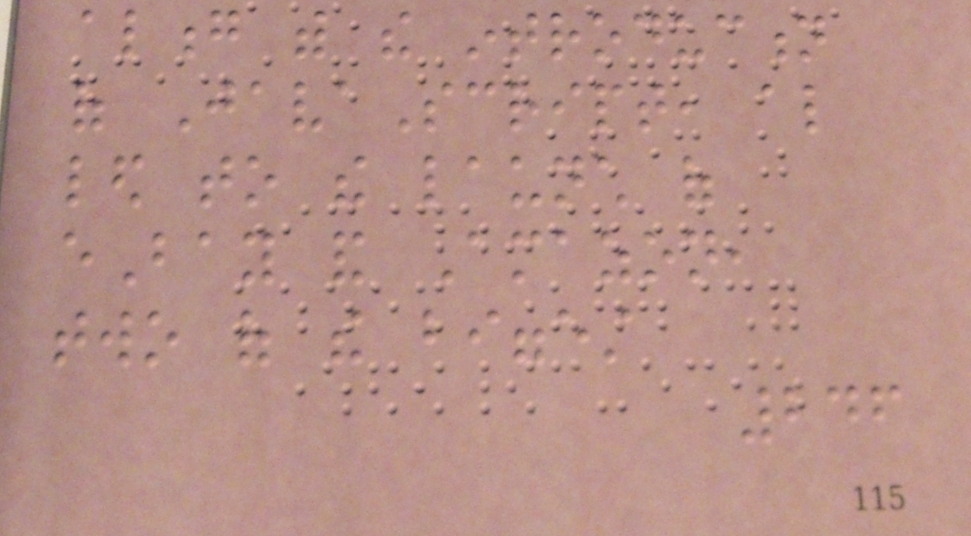along with the introduction
of JavaScript, also
led to the launch of
eBay and Amazon,
two of the biggest
246
